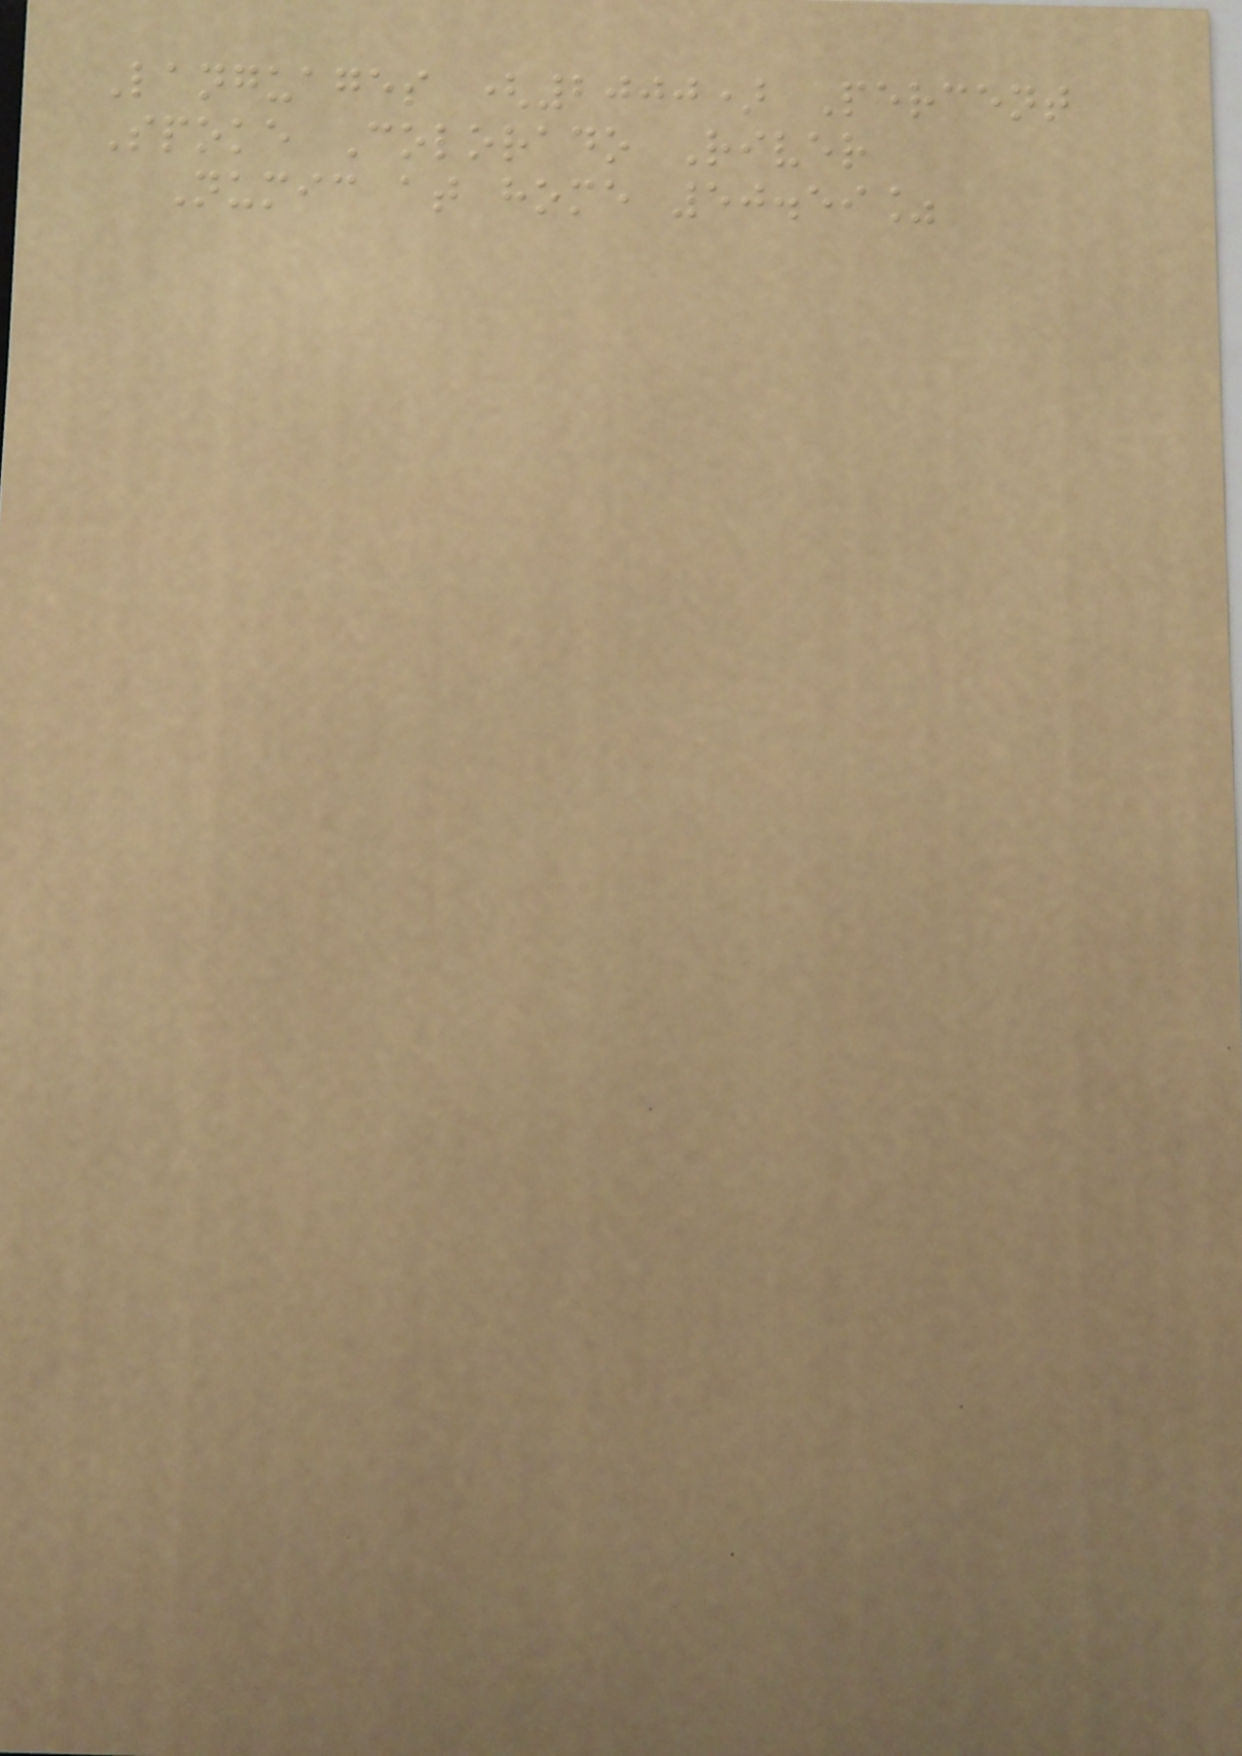Languages (2000) Percent
Spoke Colorado River
Numic at home 50.59%
